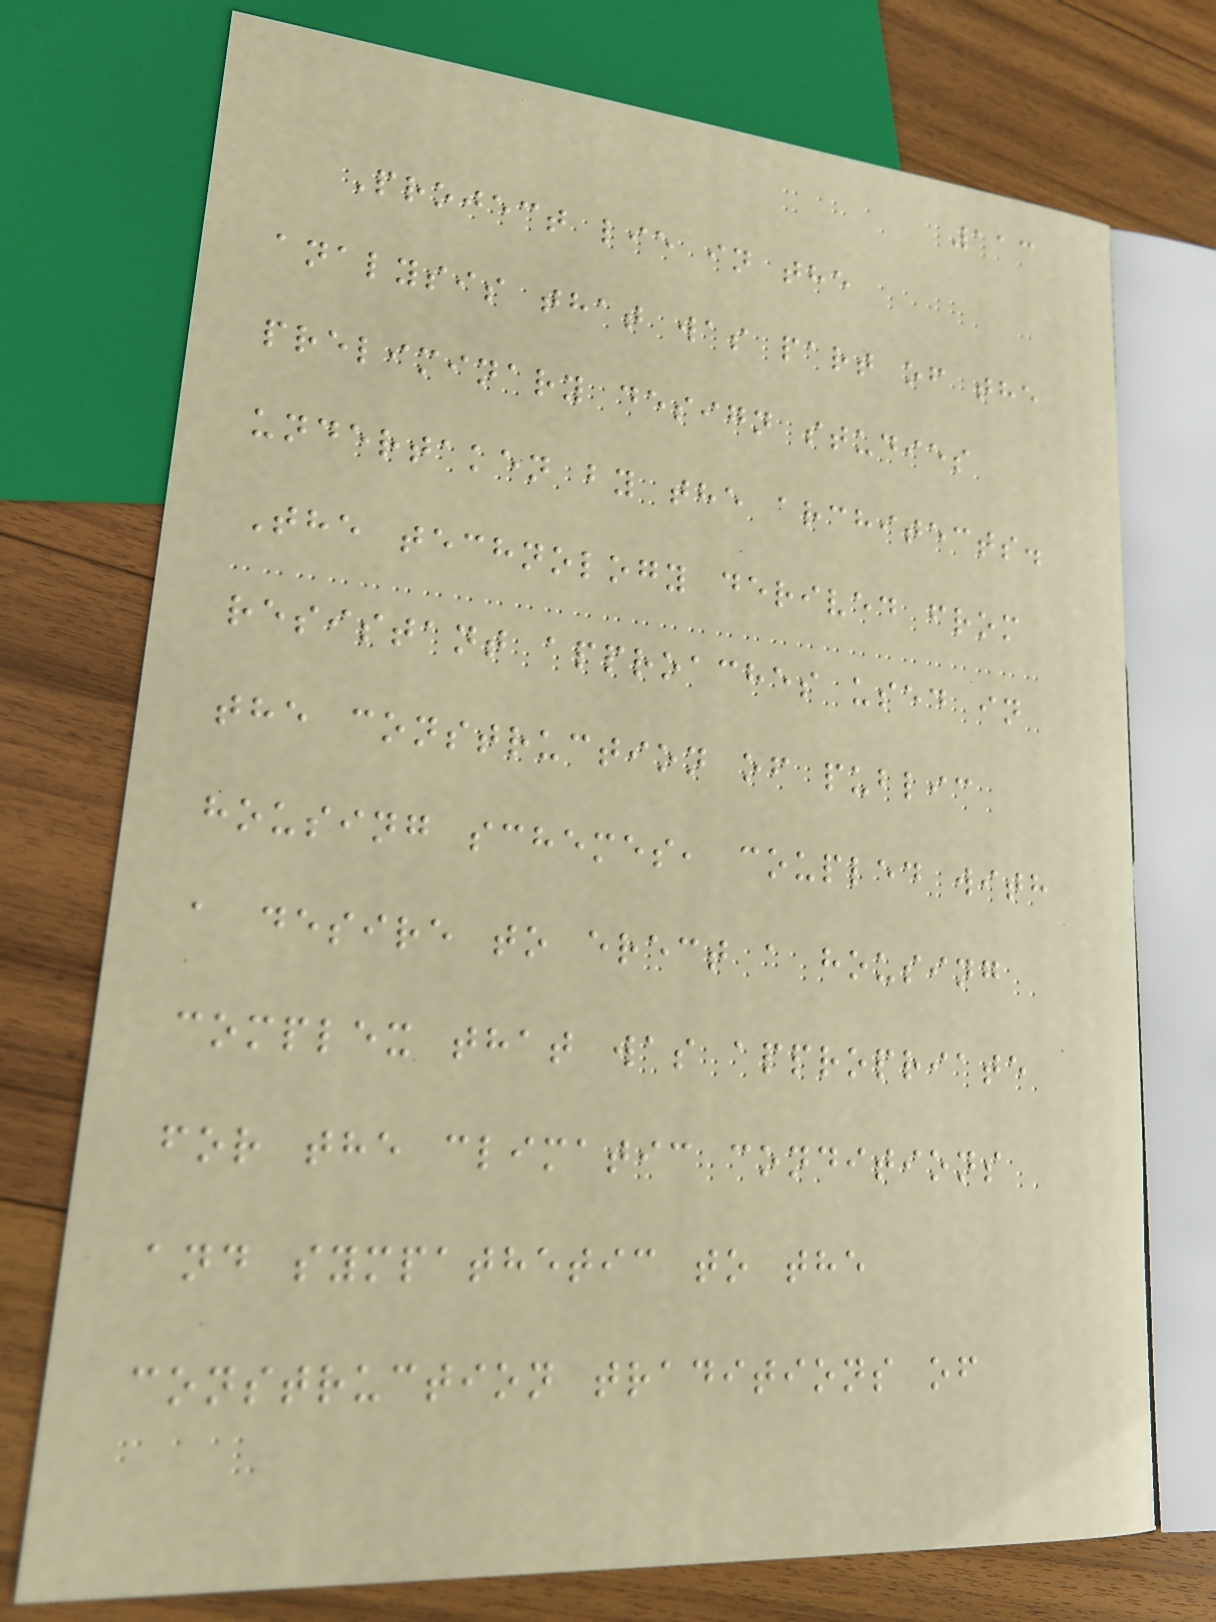113
Project lie in the
analysis that was part of the
preliminary design studies
undertaken by the architects.
The technology derived from
resistant approaches used in
the construction of public
housing schemes, coupled with
a desire to erect a housing
complex that was appropriate
for the climatic conditions
and sympathetic to the
construction traditions of
